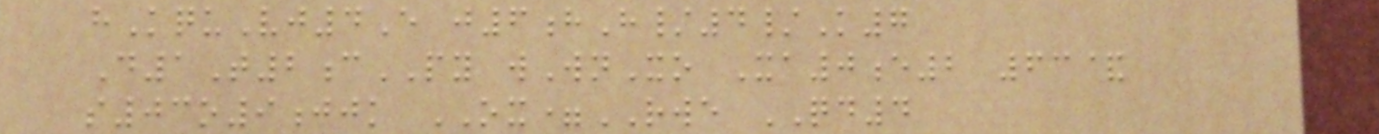hKquVj4E j6hH/4/K7
D1T2cPY wWnXo Xa0e2 63&
s03o9jjk OX=RWE QD4
